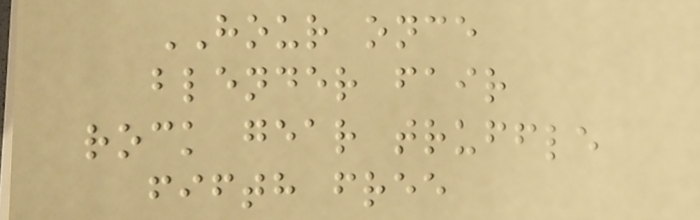HOUR once
blender fair
rock gear truffle
fifth free
